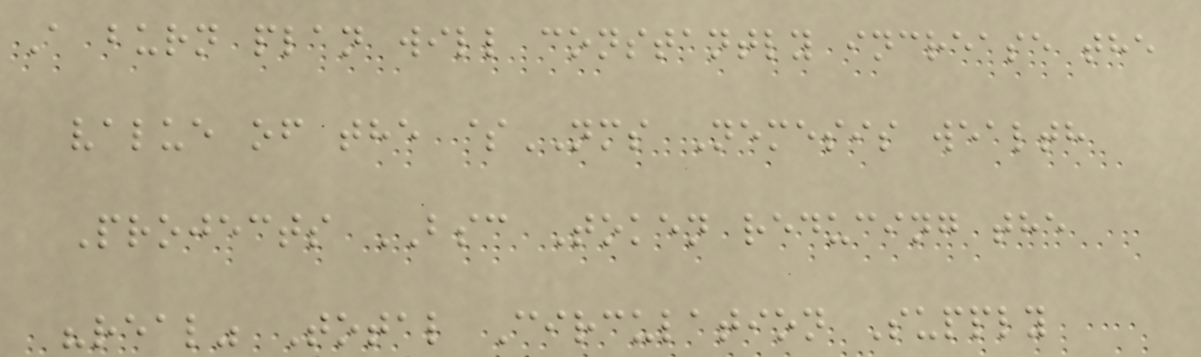A burn plan will constantly increase the
value of the $NMS Nemesis wealth
Projects BSC Token reducing the
"real" Total Circulation Supply
